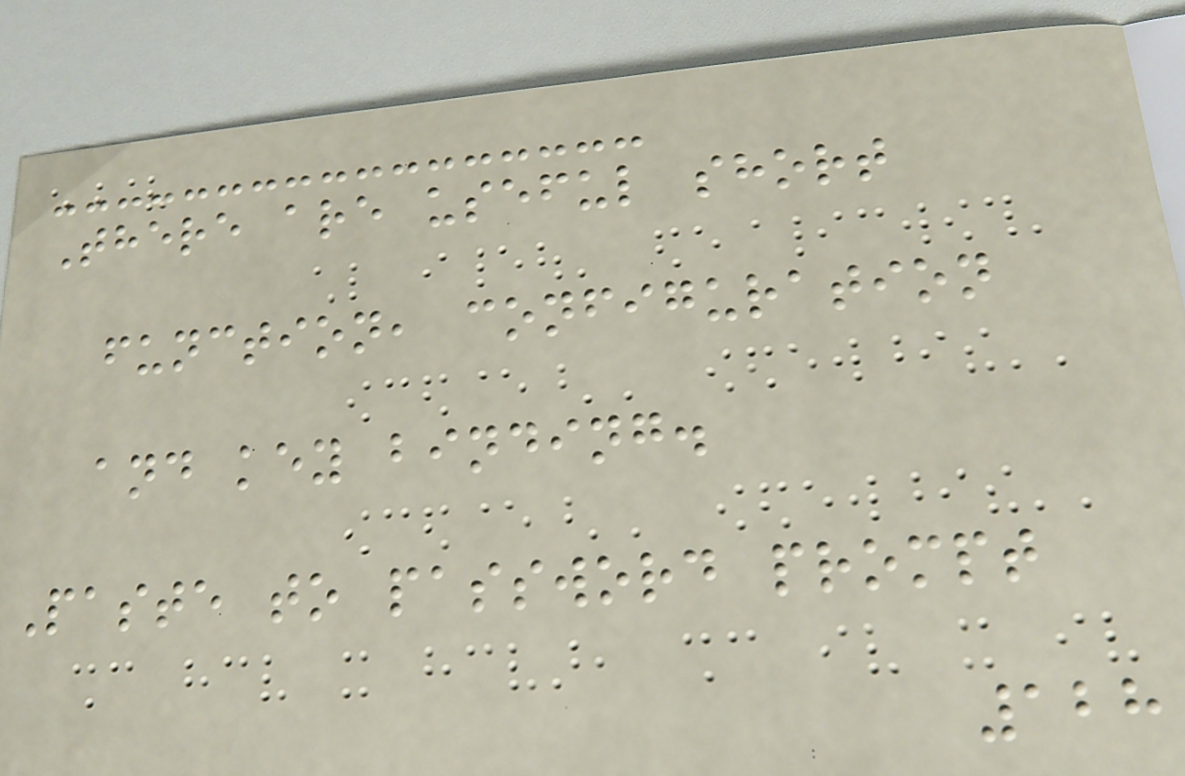There are useful short
function, configuration
and key binding.
Paste to password prompt
128
